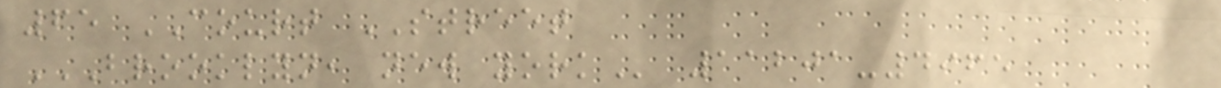65 COURT STREET
BROOKLYN, NEW YORK 11201-4965
